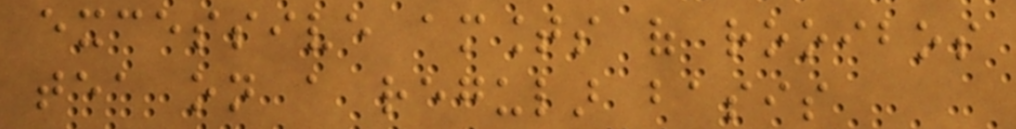excessive amounts of rooibos
tea on a regular basis
